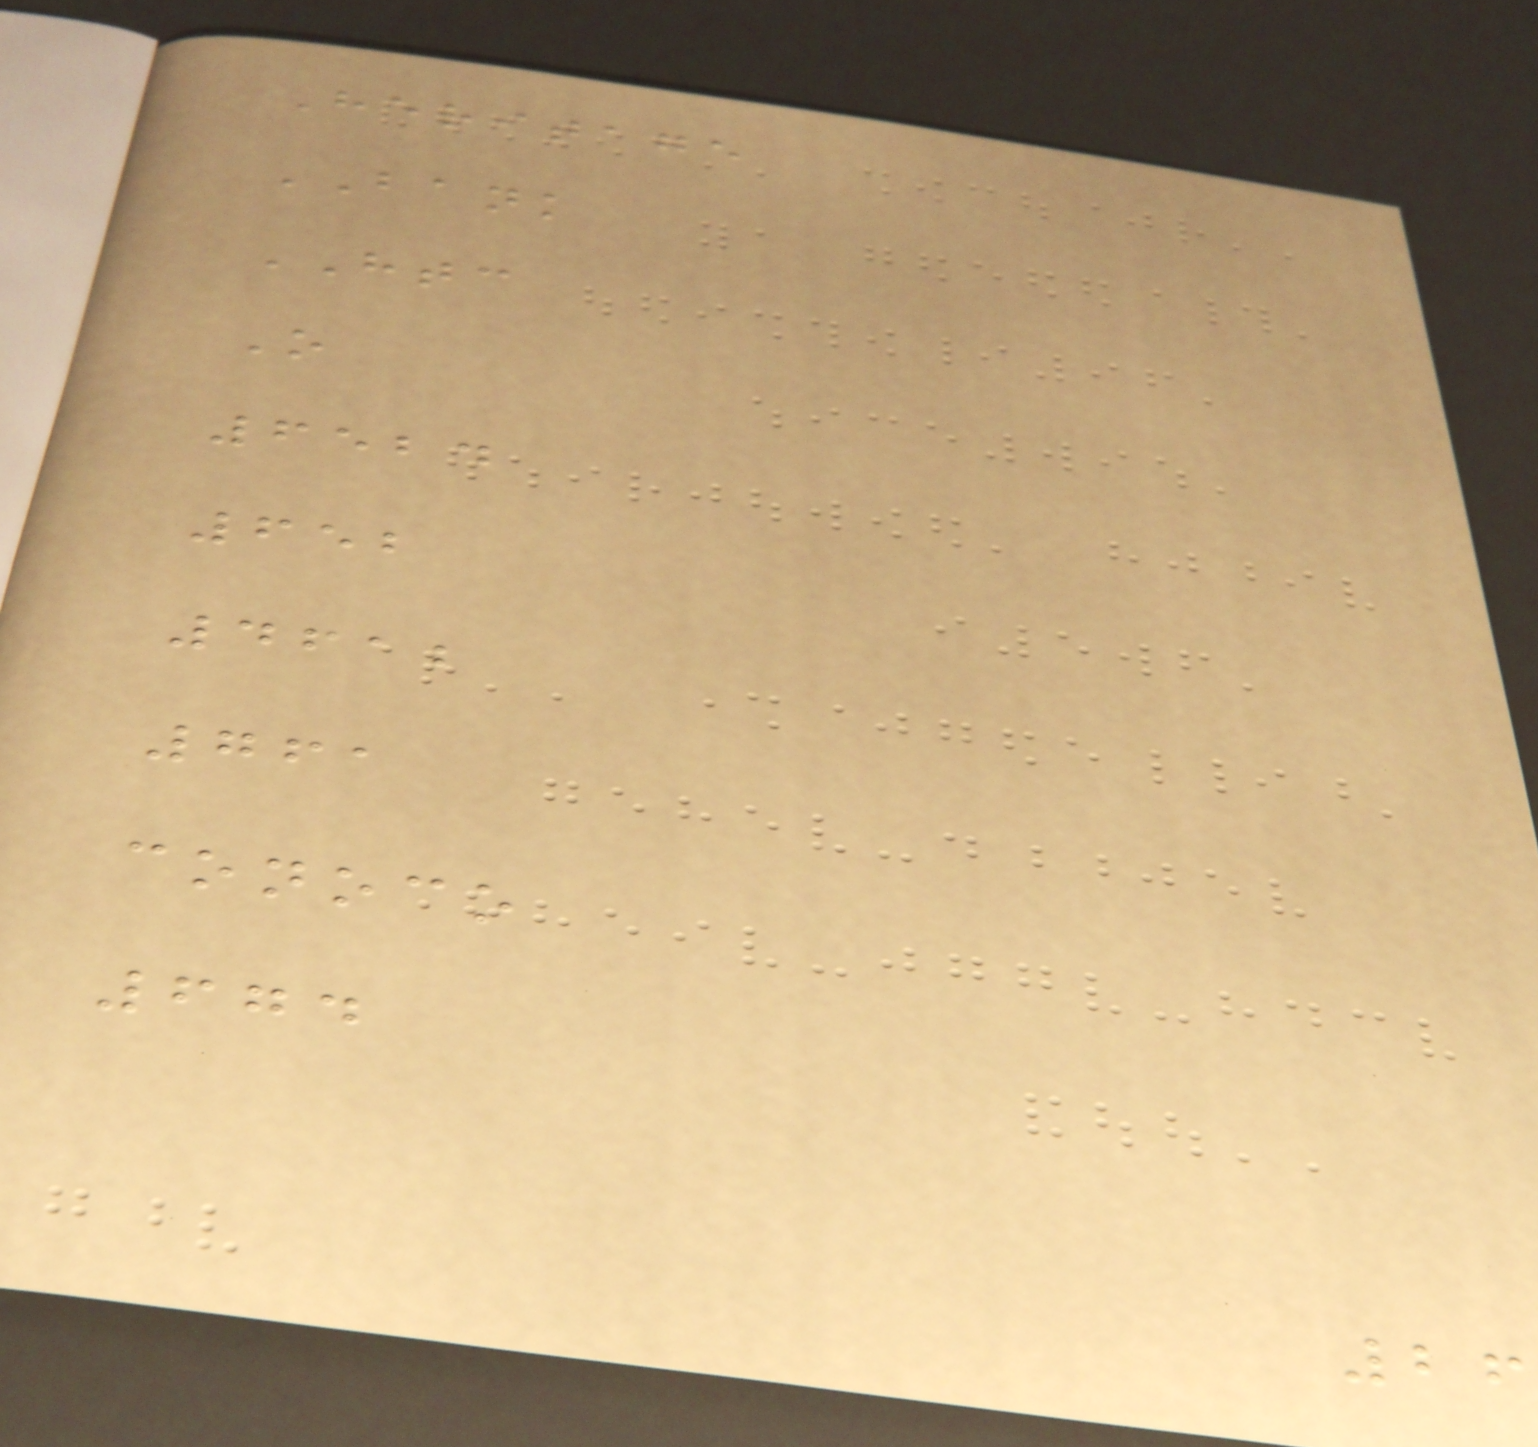Heritage
BANK
HTC
O
6524
652
4612
761
conoco
674
26
